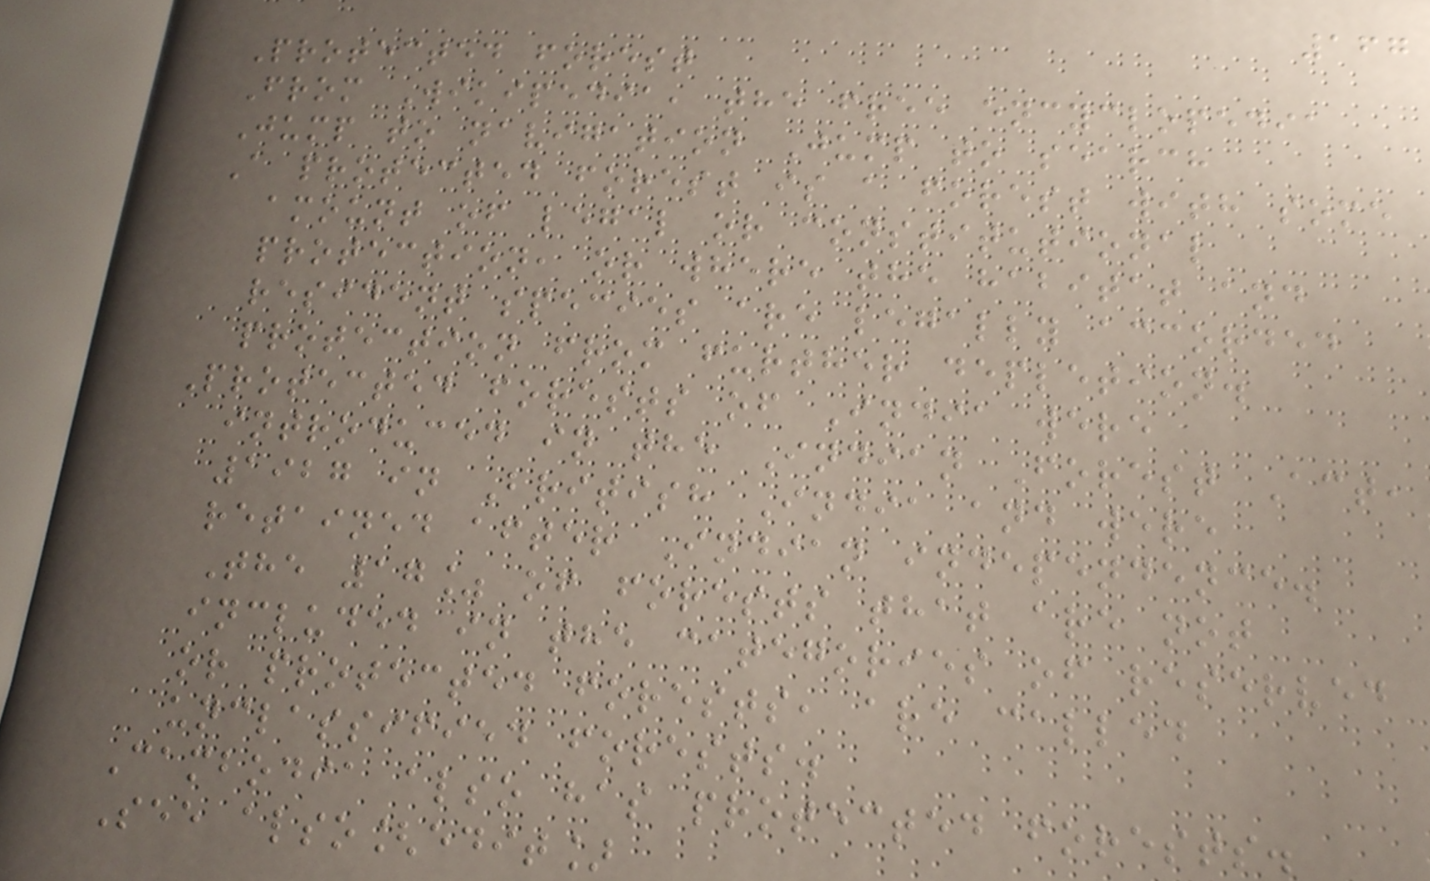167
Protected forest
From Wikipedia, the free encyclopedia
Jump to navigation Jump to search
A protected forest is a forest with some
amount of legal or constitutional
protection, or where the habitat and
resident species are legally accorded
protection from further depletion.
Protected forests of India were
introduced in the Indian Forest Act,
1927 in British India and were
retained after Indian independence.
The 17% of forests that are not
included in the categories of reserved
or protected forests, are called
unclassified forests.
Cambodia also has protected forests.
See also[edit]
